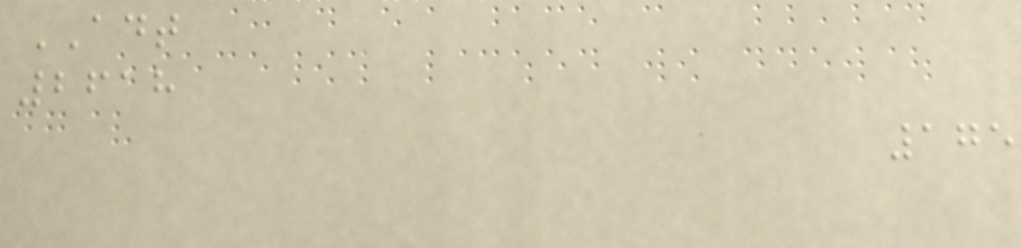ADT
2618
175
